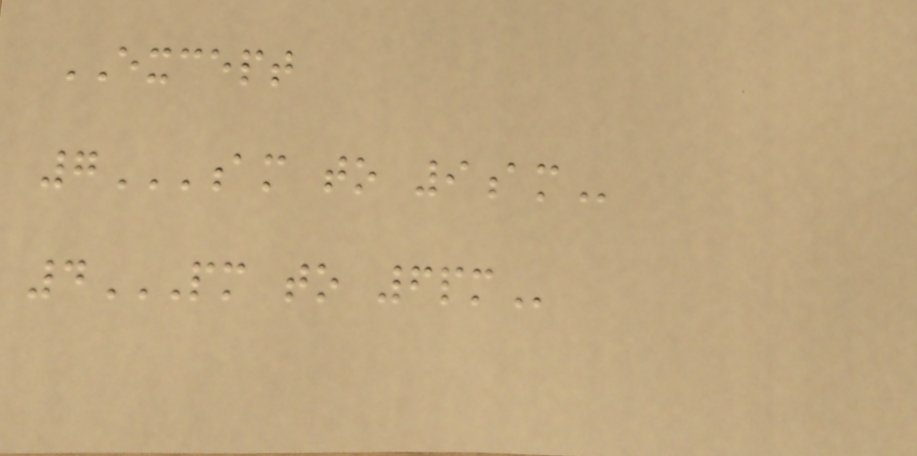EXCEPT
7AM TO 9AM
4PM TO 6PM
